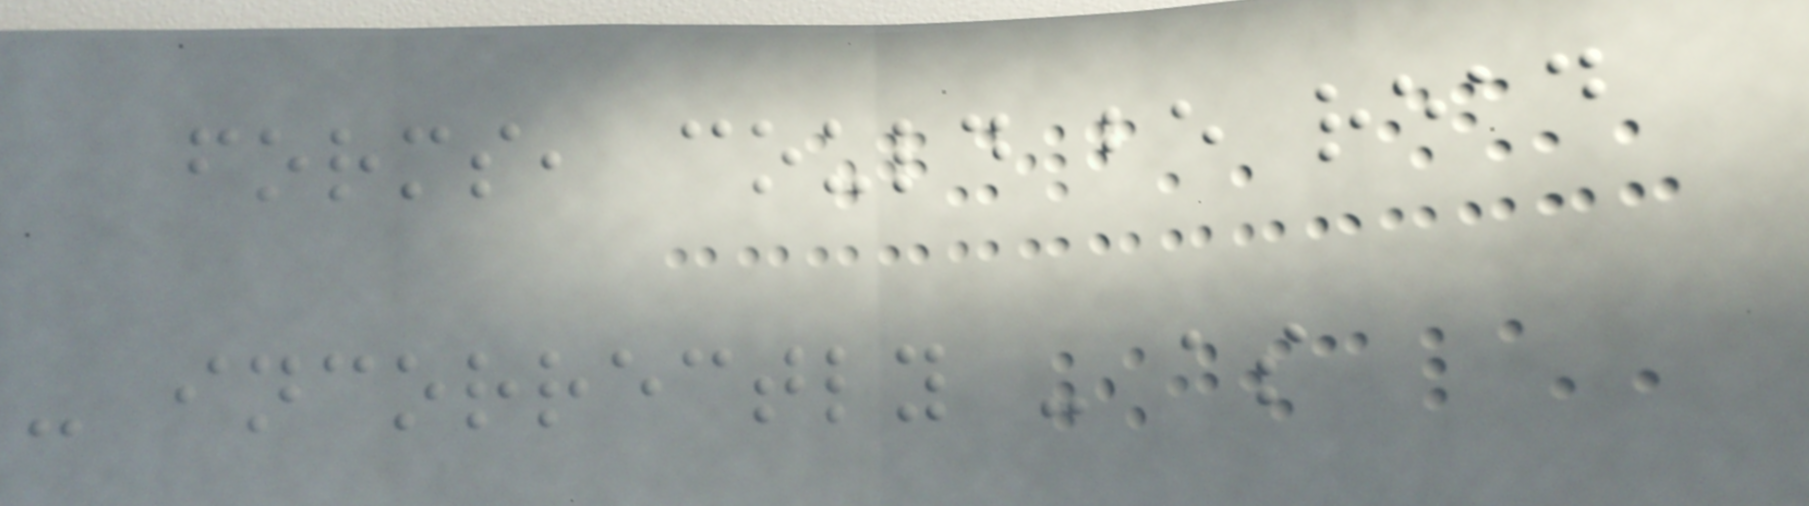forms, could be read
- incorrectly - as
